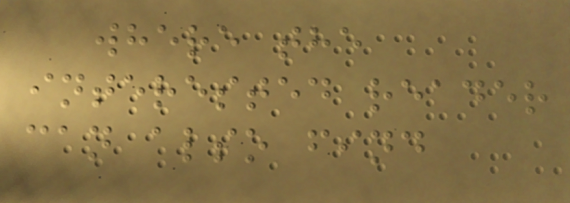where the
interested reader
can also find
